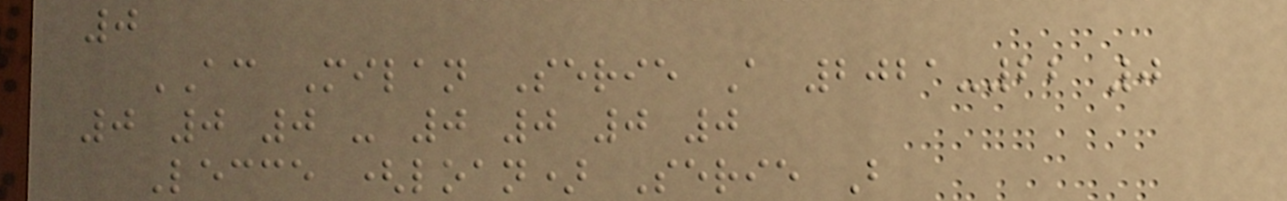0
AC Milan Serie A 2021-22 0
0 0 0 - 0 0 0 0
Lecce (loan) Serie B
